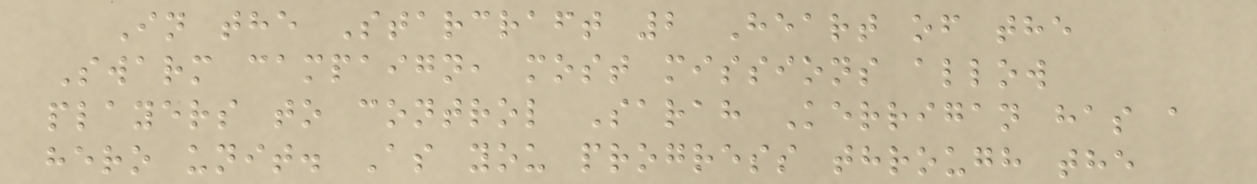In the Starcraft 2 Heart of the
Swarm campaign, most missions allow
players to control Sarah Kerrigan has a
hero unit. As you progress through the
